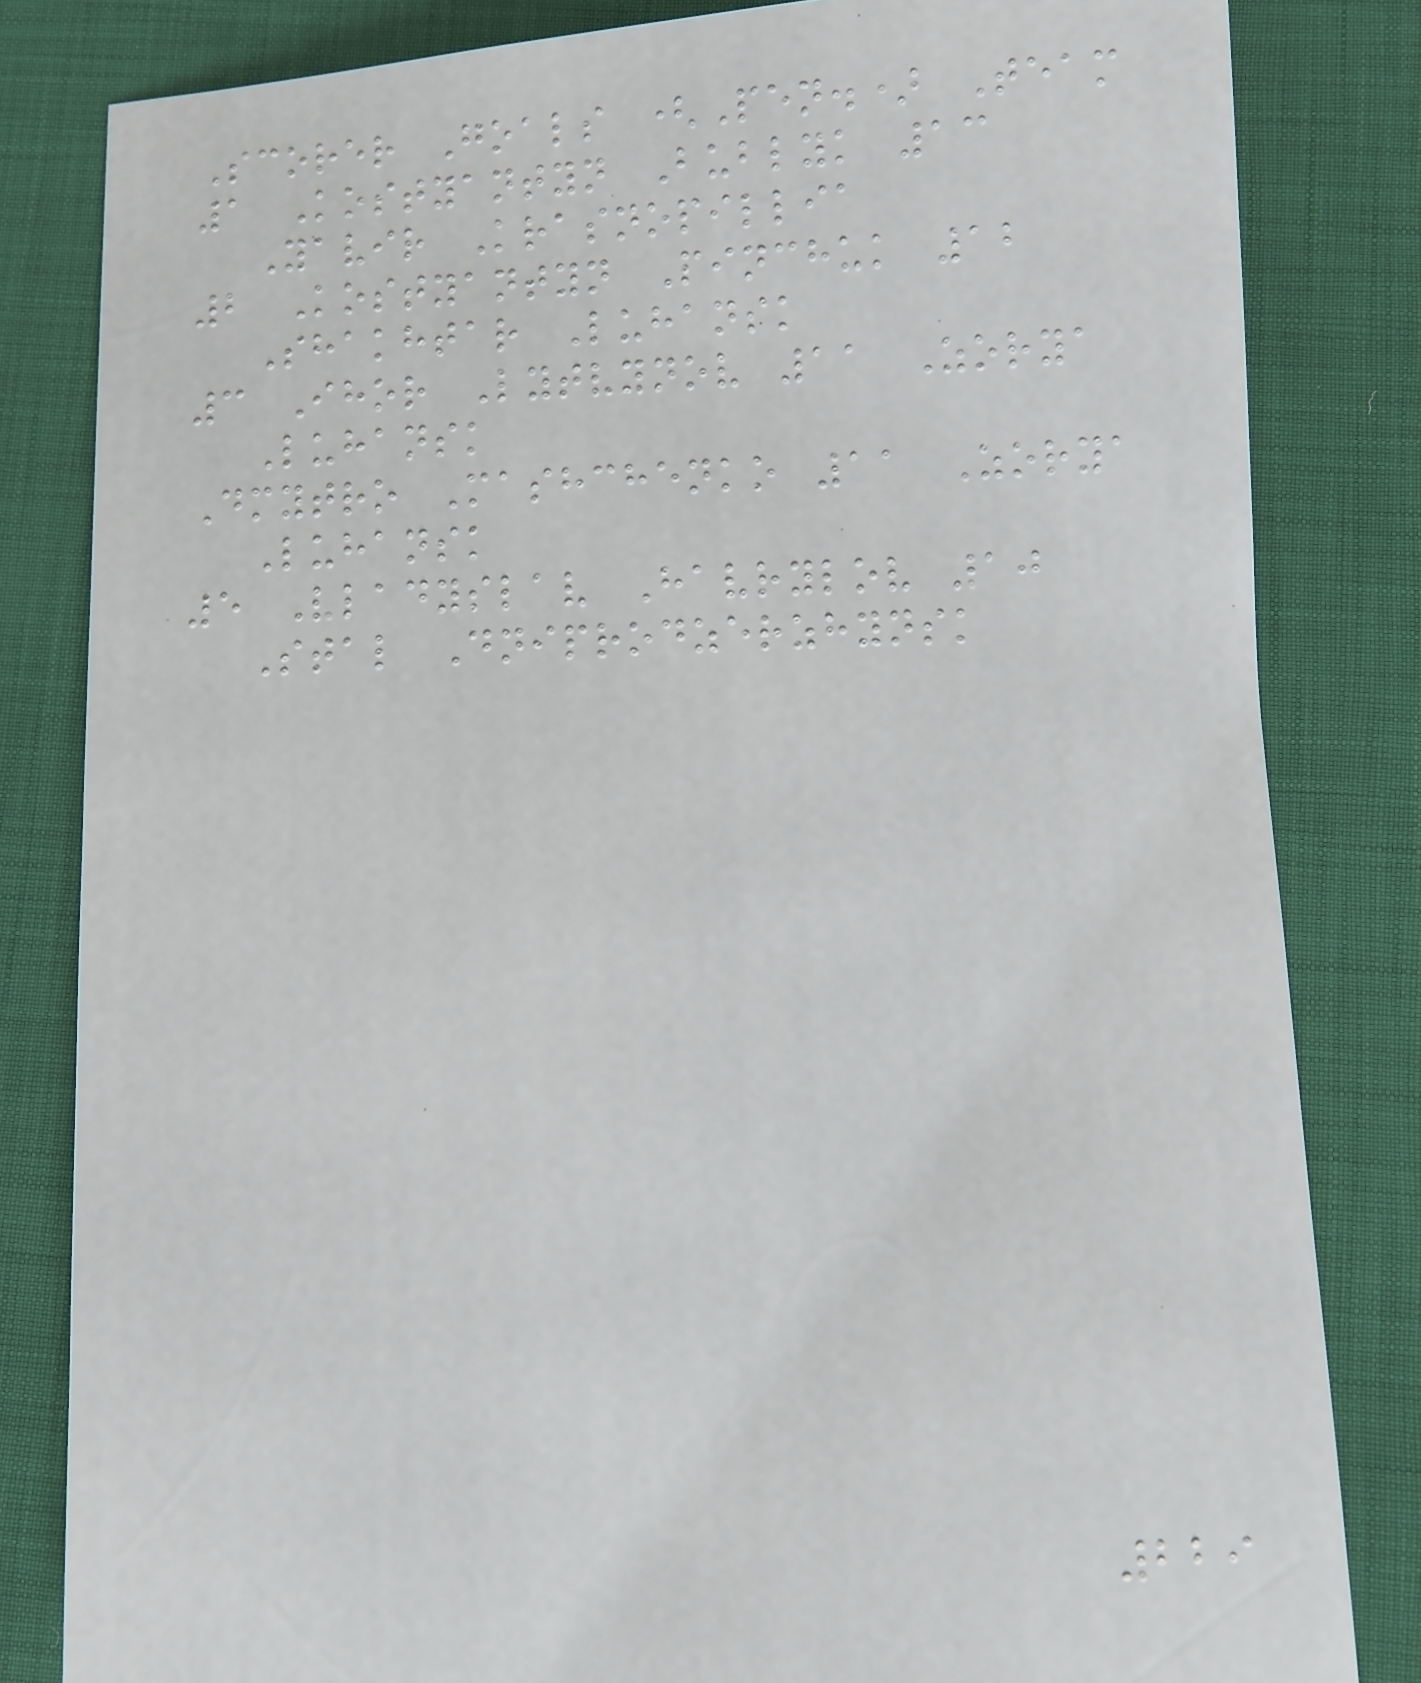Scorer Goals (Pen.) Team
1 Kostyantyn Bublyk 13
Yavir Krasnopillia
2 Kostyantyn Pinchuk 12
Shakhtar Luhansk
3 Ihor Lytvynov 11 Zorya
Luhansk
Dmytro Mashchenko 11 Zorya
Luhansk
5 Vladyslav Havrylov 10
Stal Dniprodzerzhynsk
229
